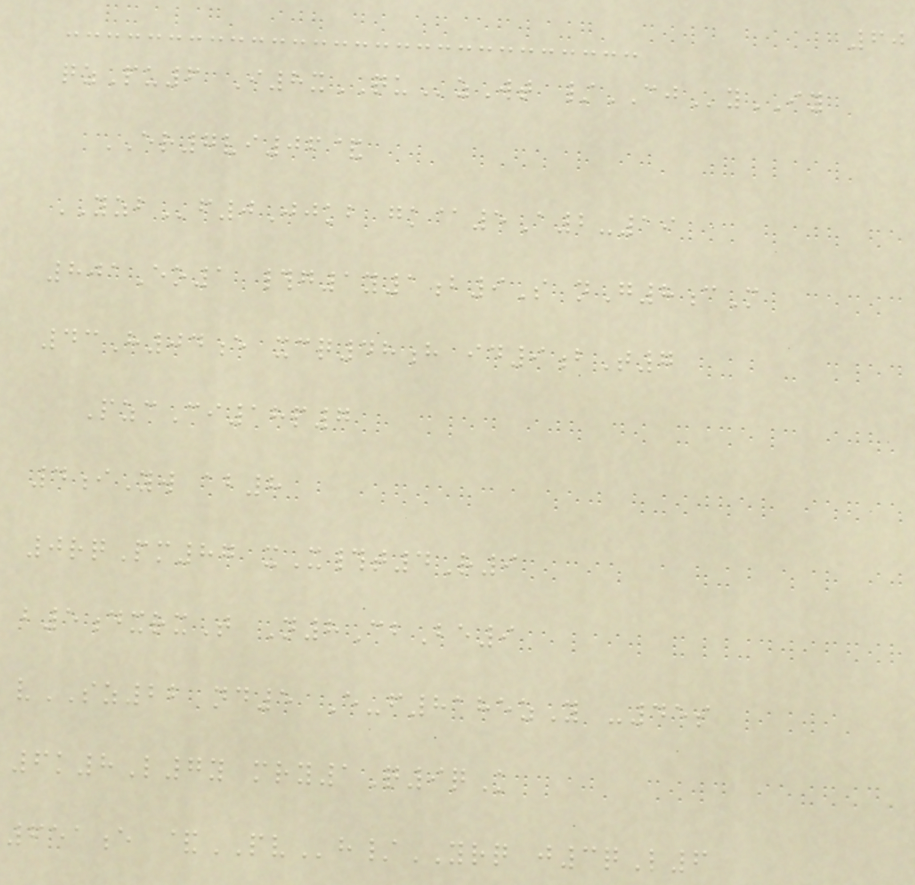60
qzPu6 I8xQUzWt /CJyIY
ER7vi06&
YZBf0Jjkb gk@5A2-19
801Eo1 #g1y1b9S nG8cM
43H04e xcq48h id9bT7
PzcCi18p7
4iYw ab8
0rqPm87 xX#t4R9
b5dxrxT N8CbBe9
vSZ22 nd5 E-f8185zY -45s
6k8L7y mry1Q9qK
651e &PVh/YRQ j3qL6
